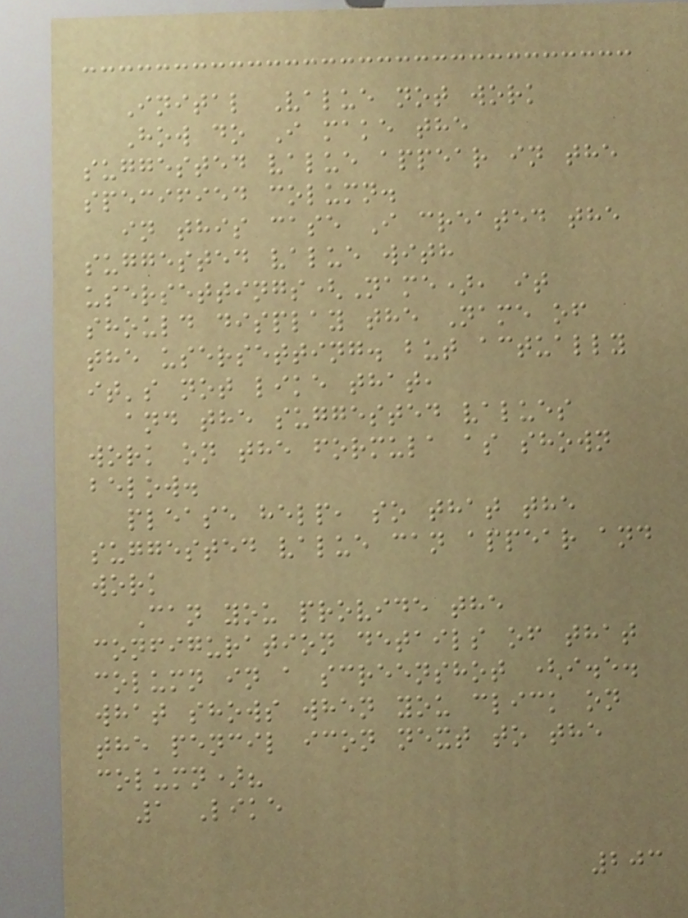Inital Value not work
How do I make the
suggested value appear in the
specified column.
in this case I created the
suggested value with
usersettings(Name), it
should display the Name of
the usersetting. but actually
it's not like that,
and the suggested values
work on the formula as shown
below.
please help, so that the
suggested value can appear and
work
Can you provide the
configuration details of that
column in a screenshot (i.e.
what shows when you click on
the pencil icon next to the
column)?
1 Like
203
